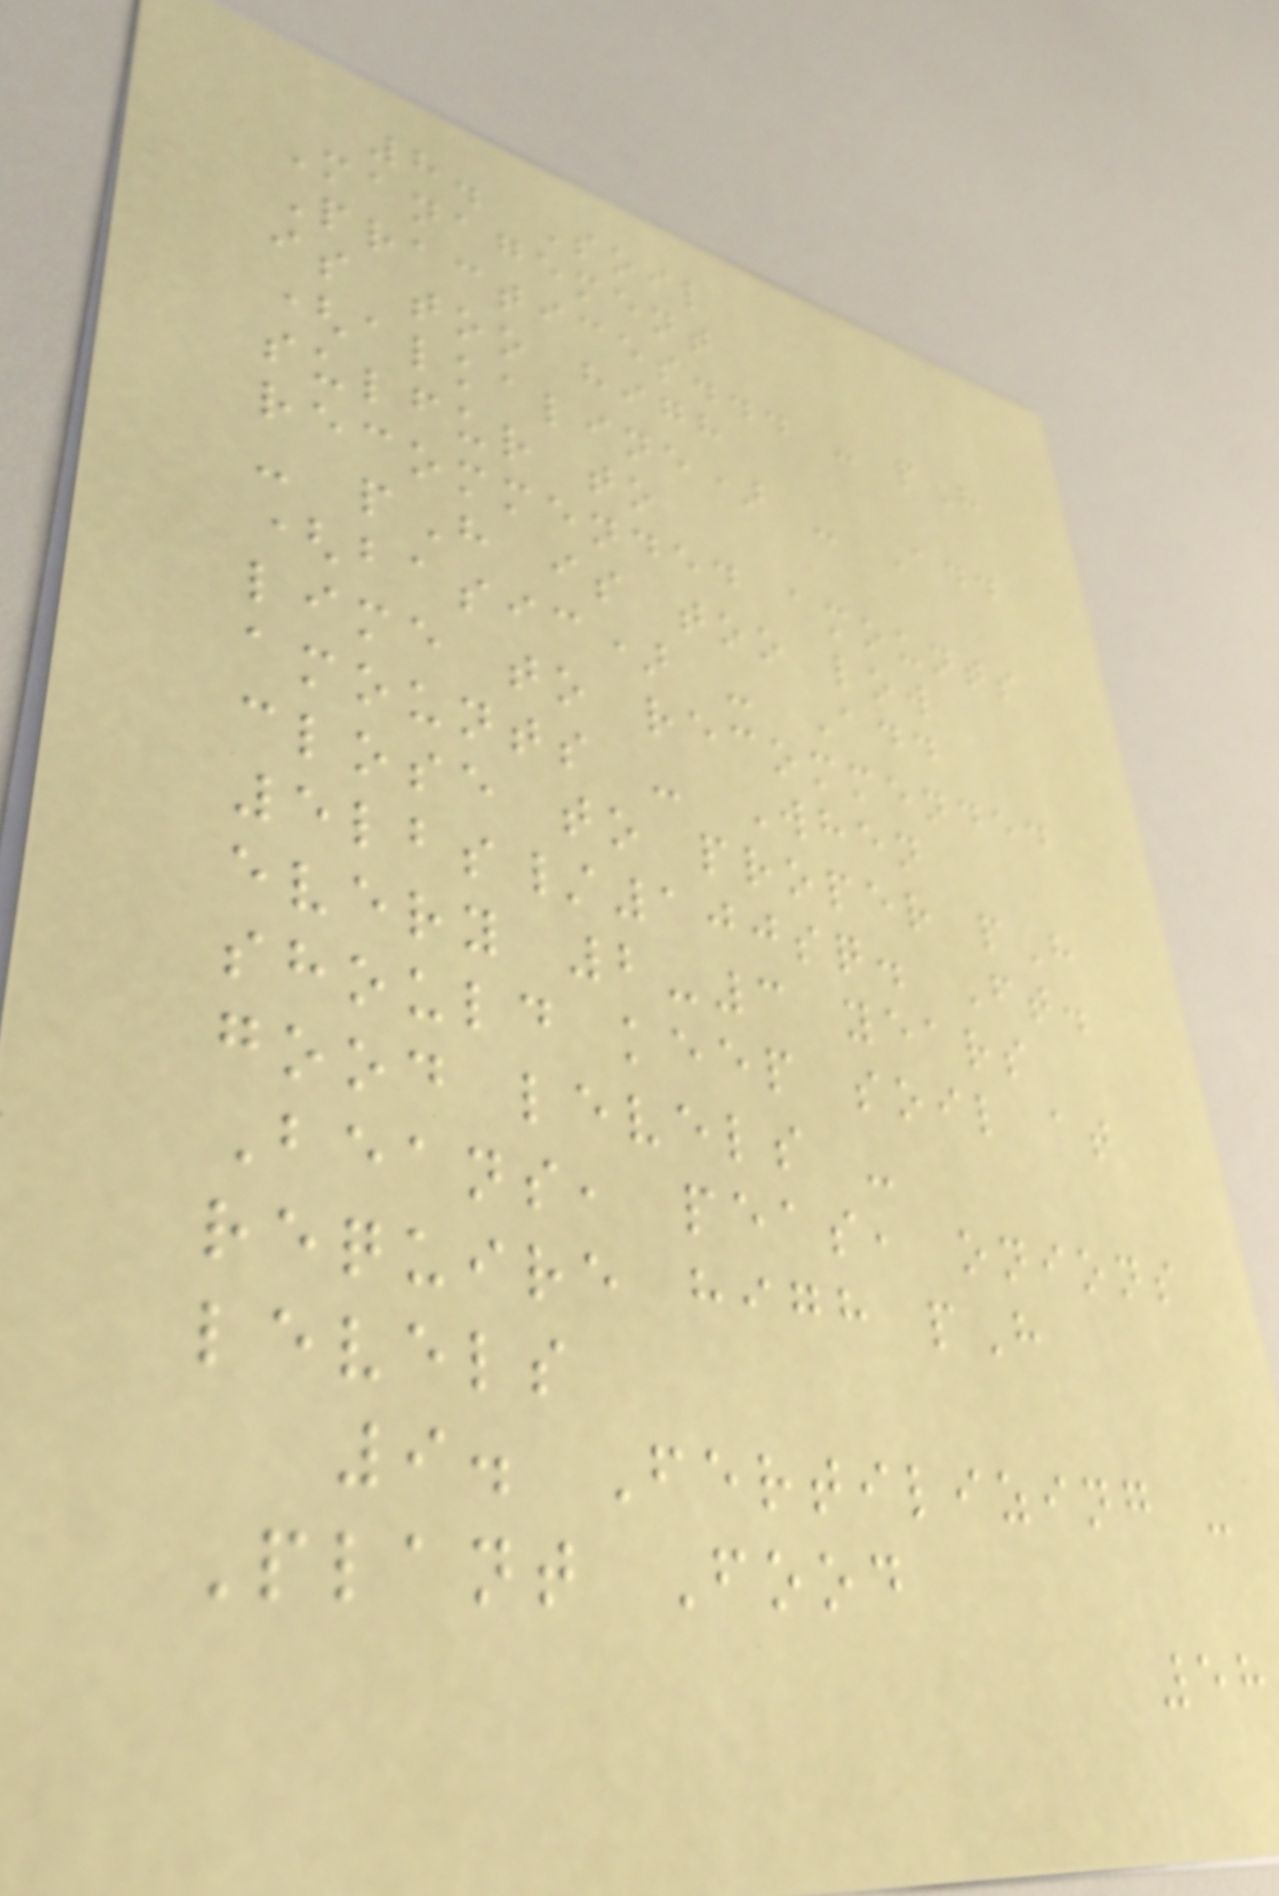8. Soil
Management
Practices... - pH
is too high
(alkaline) - Add
sulfur to
recommended amounts
- pH is too low
(basic) - Add
lime to recommended
amounts - When
close to proper pH
5lbs/100sq. Ft.
every 2-3 years
should keep soil at
good levels -
Beans, peas, onions
require high pH
levels
9. Fertilizing -
Plant Food
58
